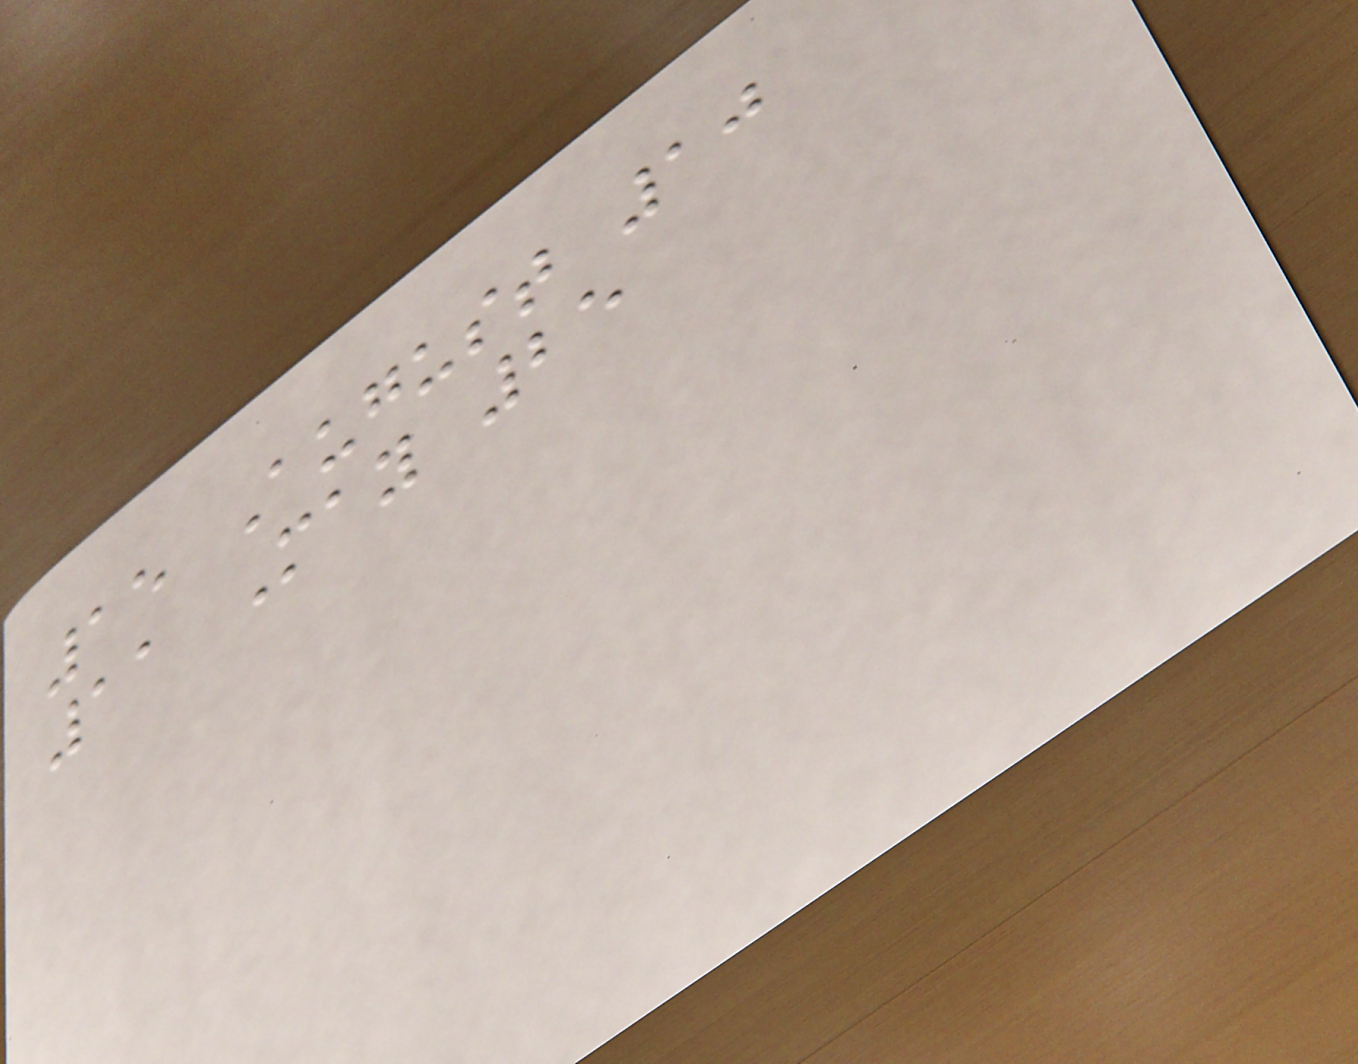15 August 10
11 May 25
